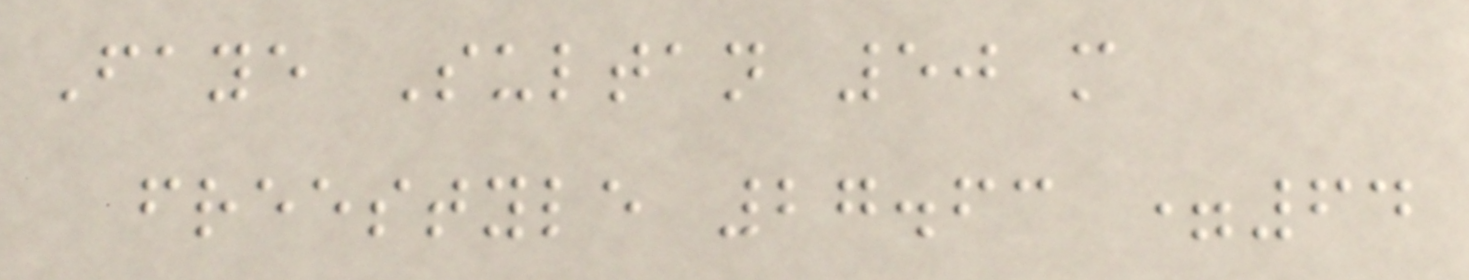Faye Sultan 50 m
freestyle 27.63 =64
